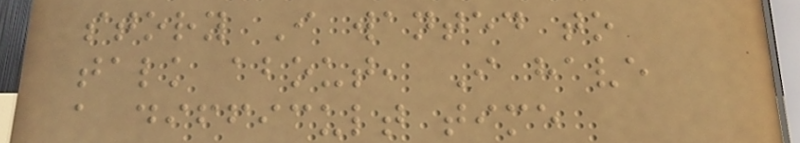story I wanted to
talk about, I have
a difficult time
